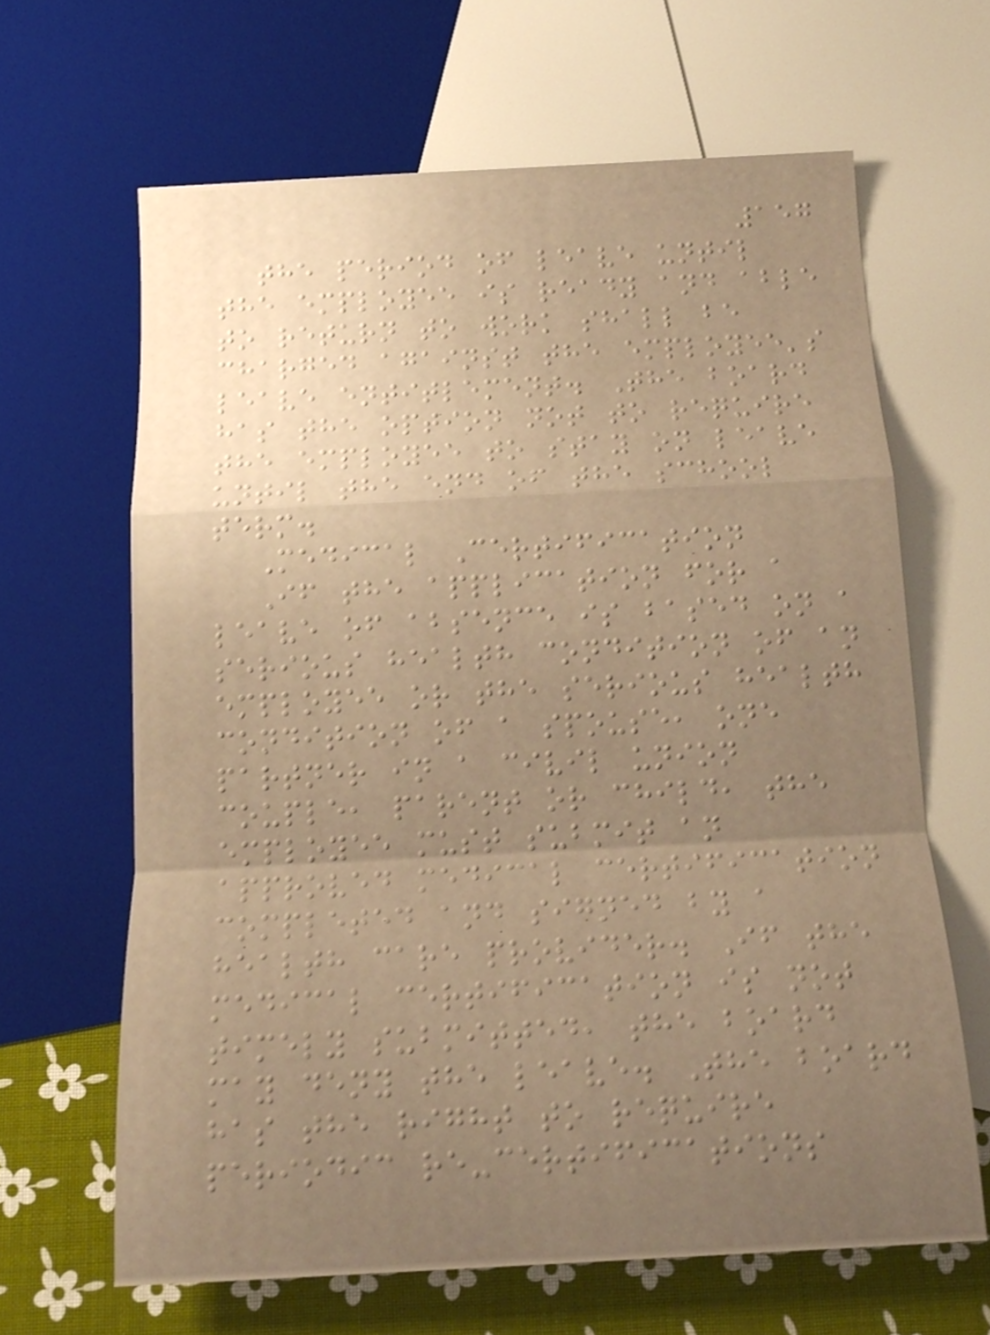157
the period of leave until
the employee is ready and able
to return to work shall be
charged against the employee's
leave entitlement. The board
has the option not to require
the employee to stay on leave
until the end of the school
term.
Medical Certification
If the application for a
leave of absence is based on a
serious health condition of an
employee or the serious health
condition of a spouse, one
partner in a civil union
couple, parent or child, the
employee must submit an
approved medical certification
completed and signed by a
health care provider. If the
medical certification is not
timely submitted, the board
may deny the leave. The board
has the right to require
periodic re-certifications
